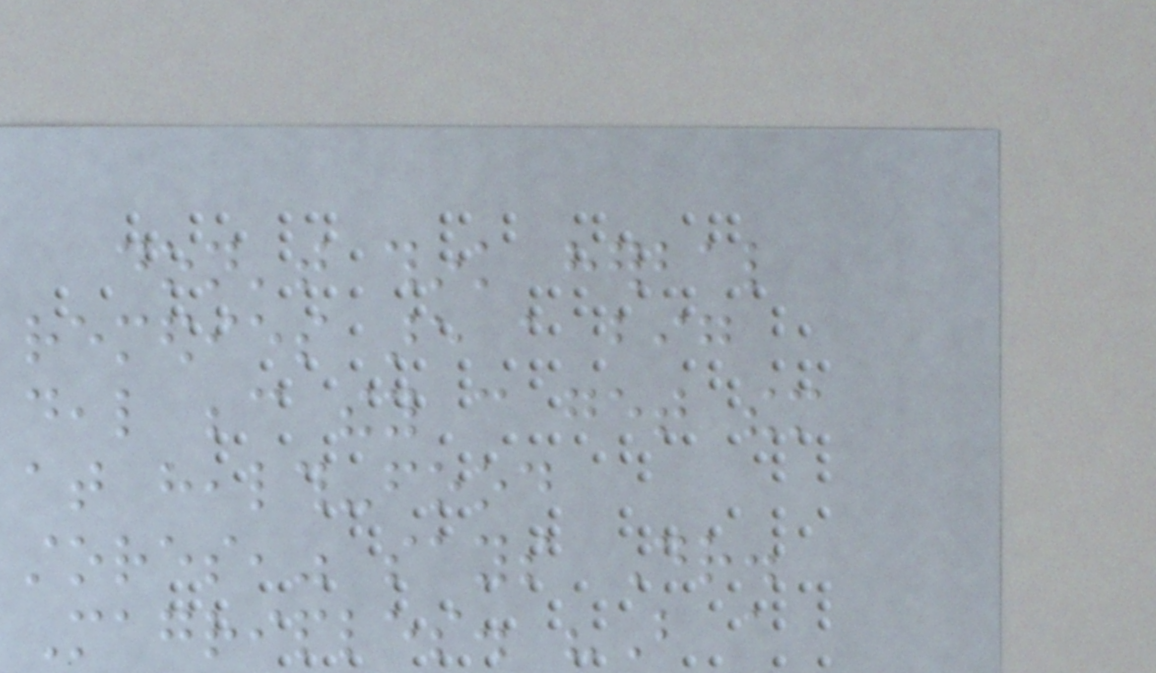don't think herbal
remedies are a big
deal because they can get them
at health-food
stores," says Dr.
Magriples. "But a
